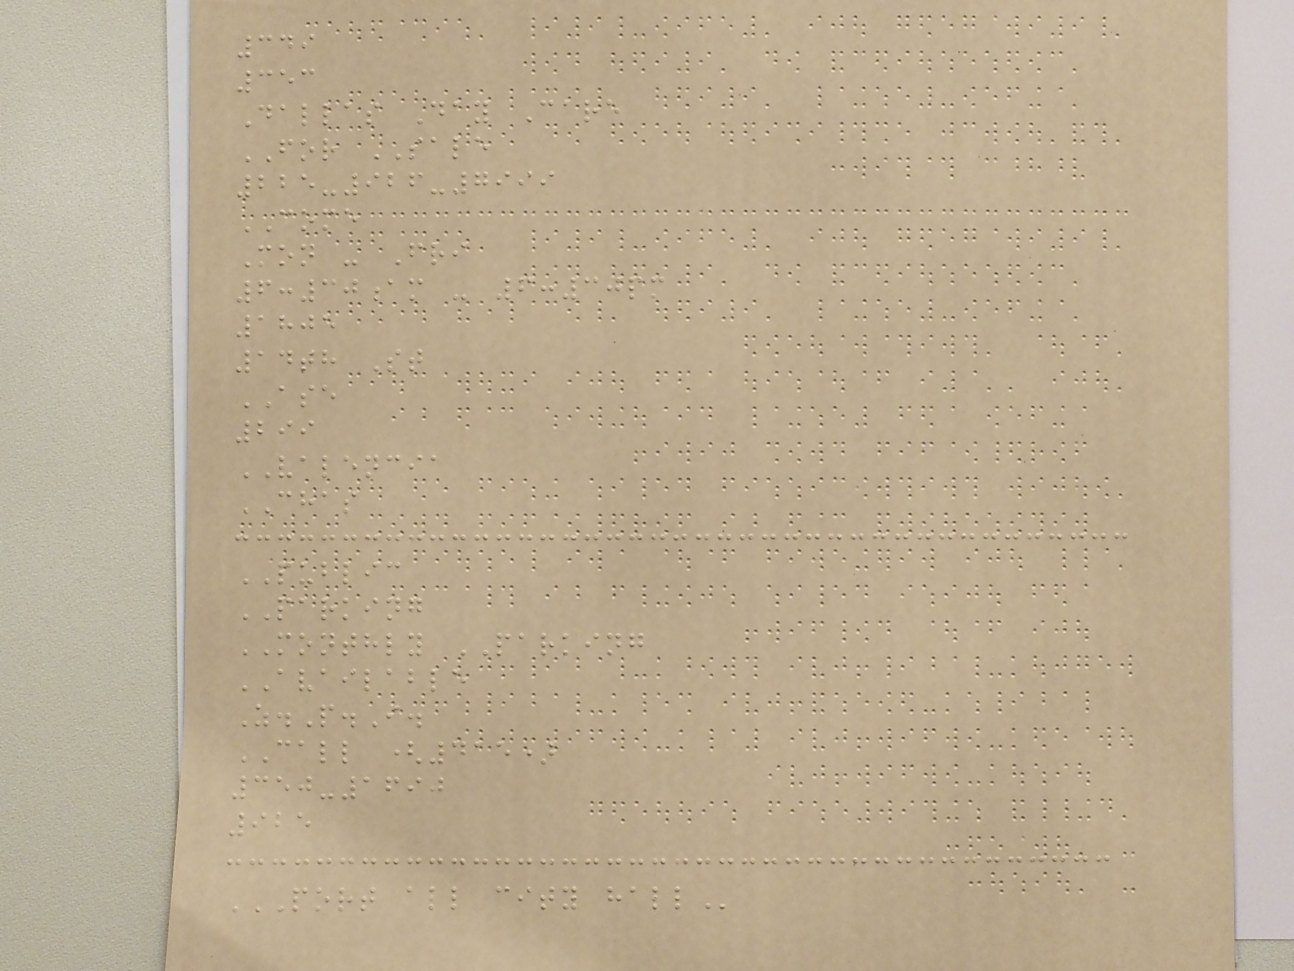349
353
Dallas Day Care
FOR SALE
225-926-7999
COME
Mon - Fri
6:30am - 6:30pm
1805
14th St
ASE
299
VALENCIA
CHAS
PUBLIC
PARKING
MONTHLY PARKING
AVAILABLE
Z.P.I.
CALL (415)
350-1690
925
PORT ALL CITY HALL
